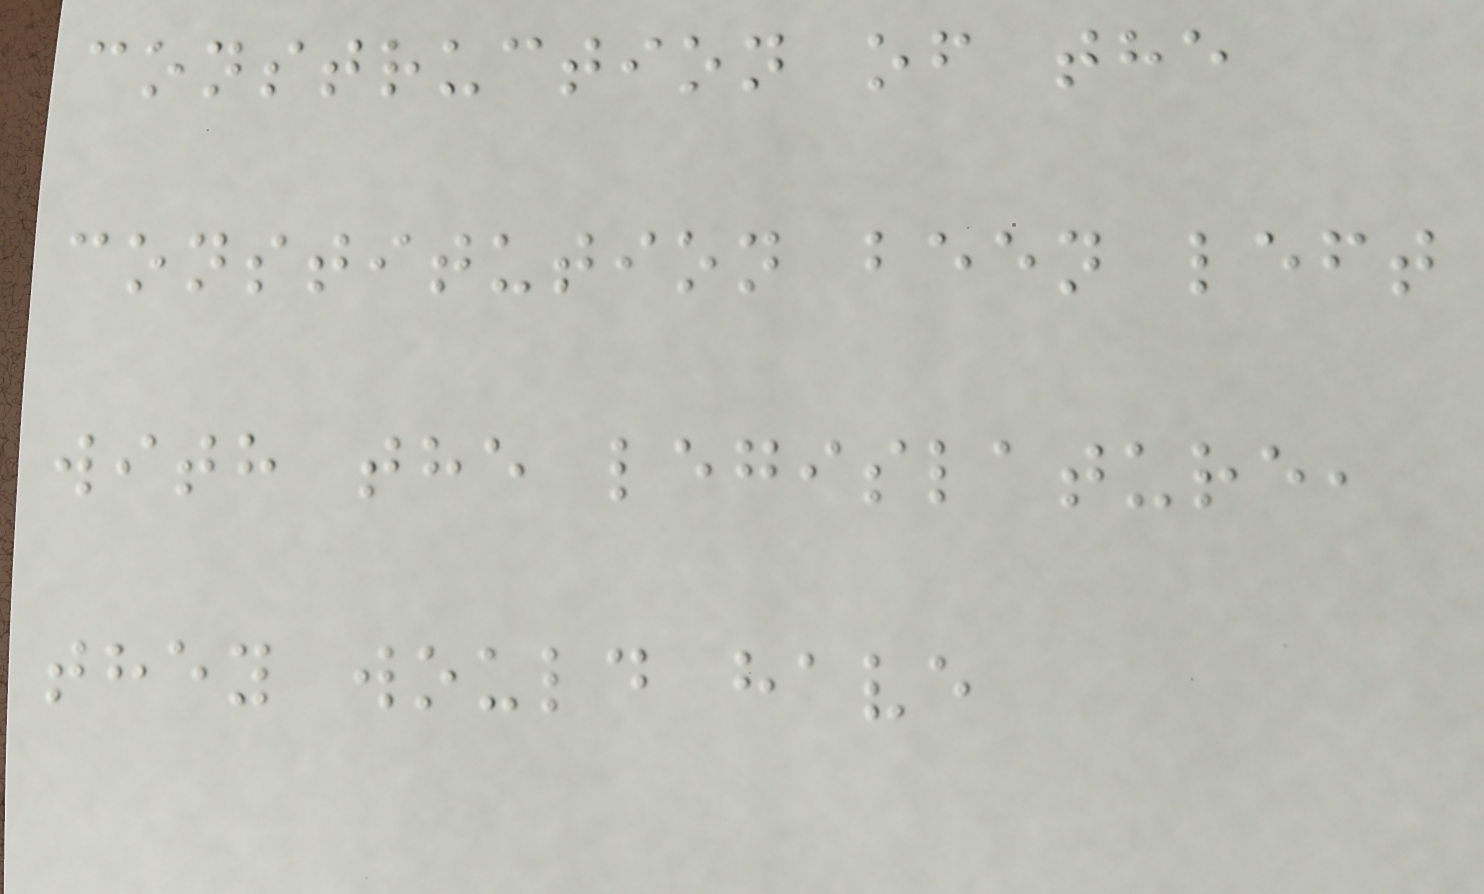construction of the
constitution been left
with the legislature,
they would have
